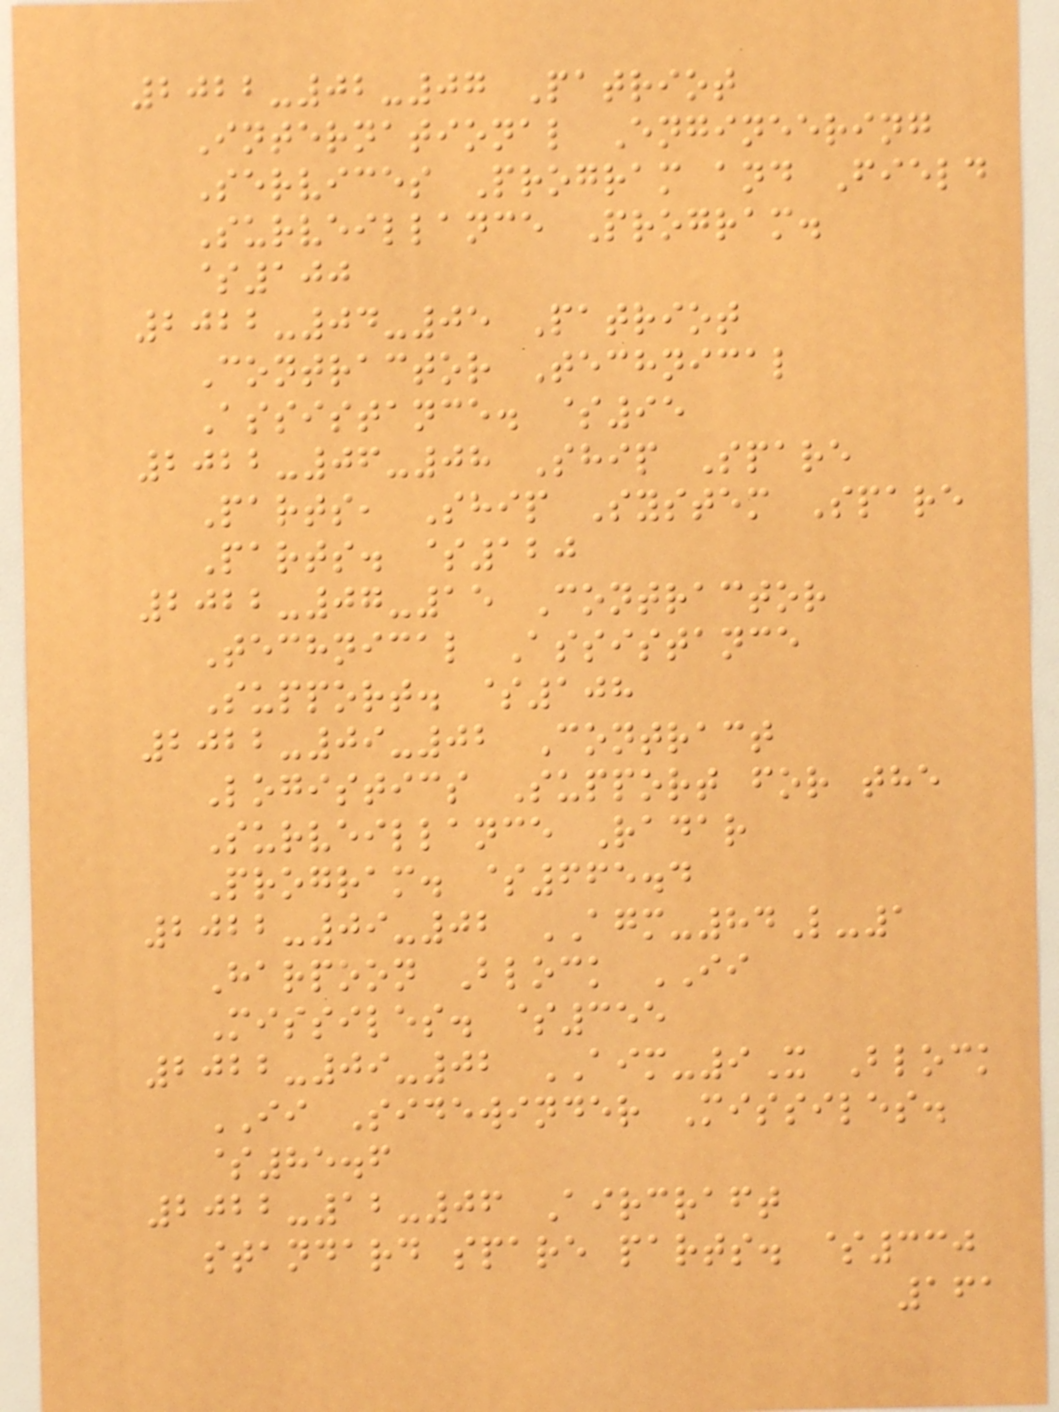2022-02-07 Patriot
International Engineering
Services Program and Field
Surveillance Program.
$100
2022-04-05 Patriot
Contractor Technical
Assistance. $95
2022-06-08 Ship Spare
Parts, Ship System Spare
Parts. $120
2022-07-15 Contractor
Technical Assistance
Support. $108
2022-09-02 Contract
Logistics Support for the
Surveillance Radar
Program. $665.4
2022-09-02 AGM-84L-1
Harpoon Block II
Missiles. $355
2022-09-02 AIM-9X Block
II Sidewinder Missiles.
$85.6
2022-12-06 Aircraft
standard spare parts. $330
161
